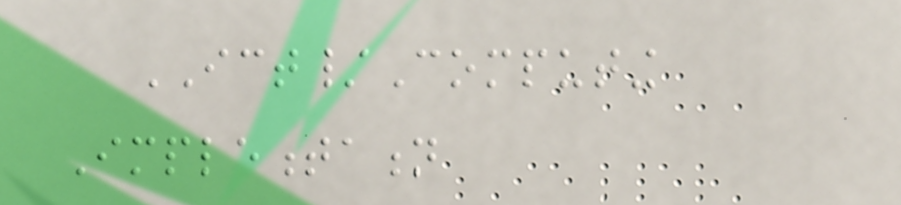ICT/Computing
Implementation
